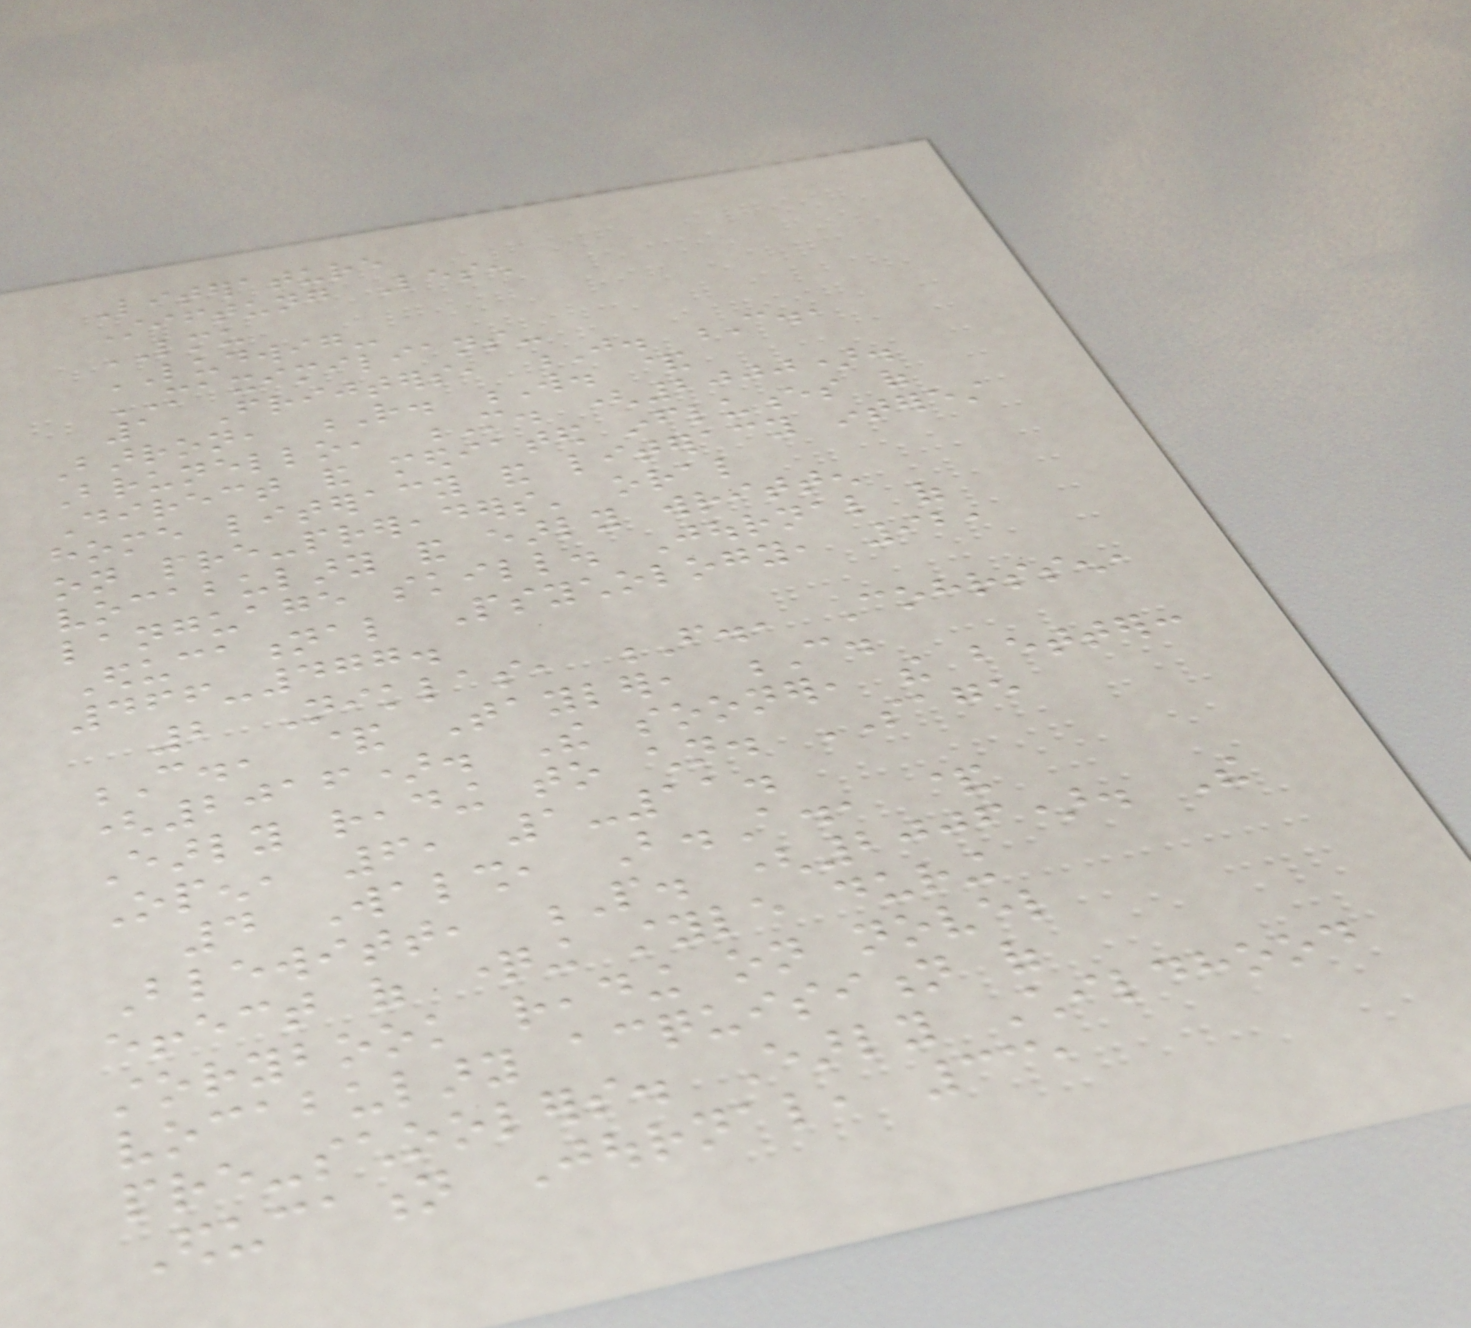Literature
Stiftung Lesen
LMU
LUDWIG-
MAXIMILIANS-
1 Frijters, J. C.,
Barron, R. W. &
Brunello, M. (2000).
Direct and mediated influences of
home literacy and literacy interest
on pre-prereaders' oral
vocabulary and early written
language skill. Journal of
Educational Psychology, 92,
466-477.
2 Niklas, F., Cohrssen,
C., & Tayler, C.
(2016). The sooner, the better:
Early reading to children. SAGE
Open, 6, 1-11.
4 Walsh, B.A., &
Blewitt, P. (2006). The
effect of questioning style during
storybook reading on novel
vocabulary acquisition of
pre-schoolers. Early Childhood
Education Journal, 33,
